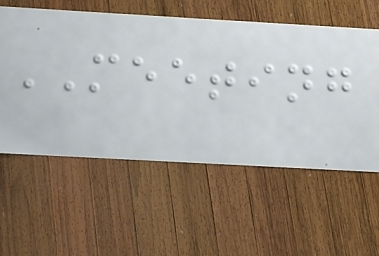MEETING
